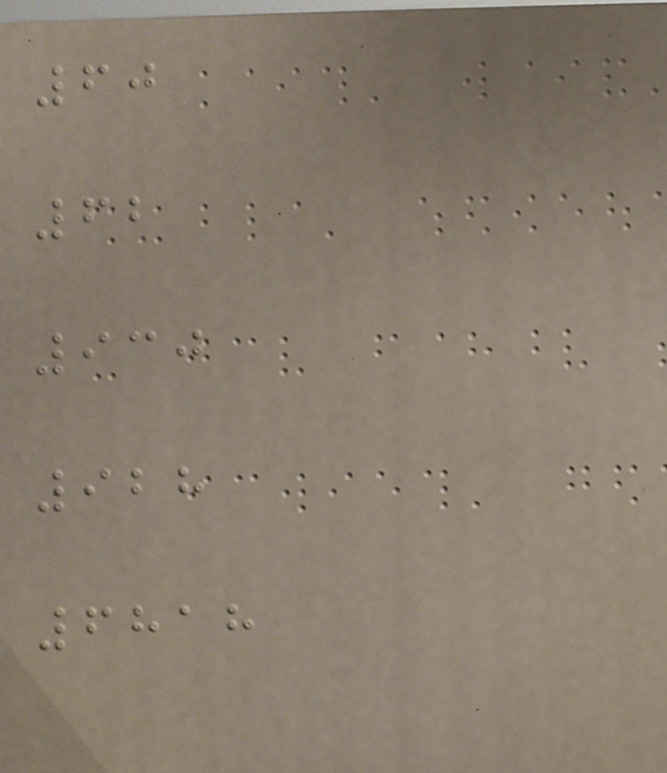60
62
930
928
6818
